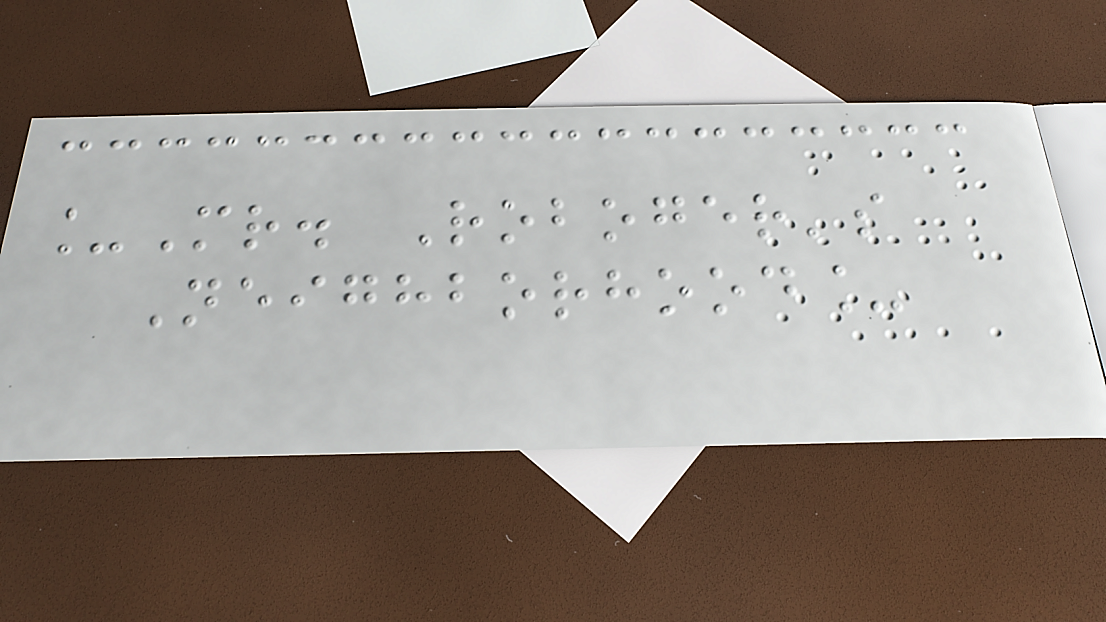_Mr. Roboger's
Neighborhood_
